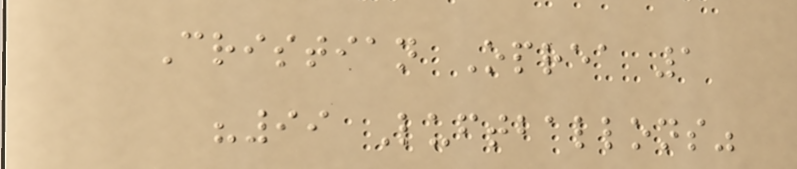Cristian Oprea 1
"99 Luftballons"
